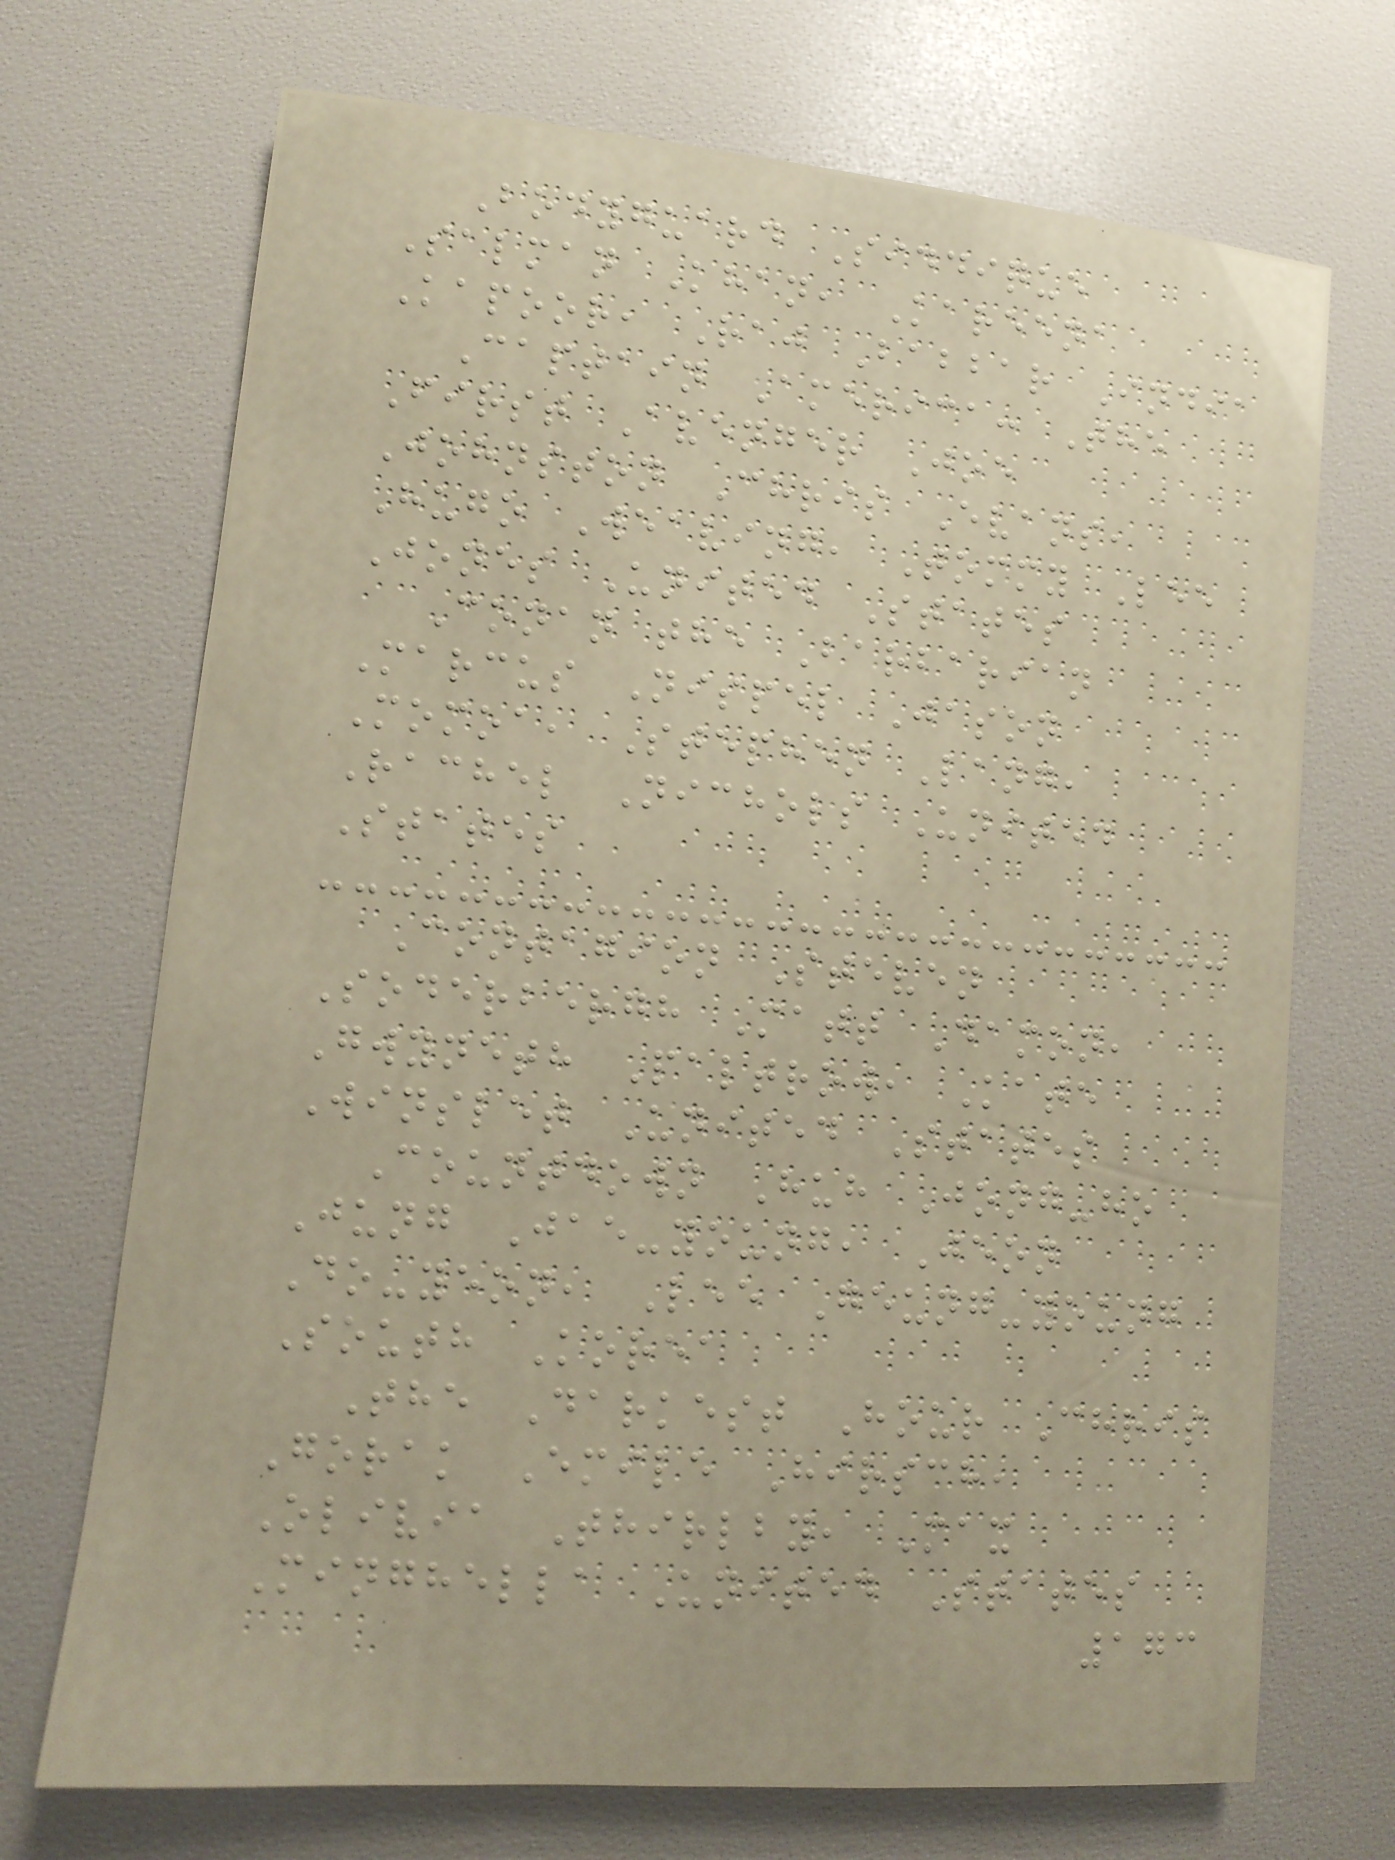Bodyguard Siddique
Salman Khan, Kareena
Kapoor, Raj Babbar India
Captain America: The
First Avenger Joe
Johnston Chris Evans,
Hugo Weaving, Tommy Lee
Jones United States
Conan the Barbarian
Marcus Nispel Jason
Momoa, Stephen Lang,
Rachel Nichols United
States
Contagion Steven
Soderbergh Matt Damon,
Gwyneth Paltrow, Kate
Winslet United States
Countdown Huh Jong-ho
Jung Jae-young, Jeon
Do-yeon, Lee Geung-young
South Korea
The Darkest Hour Chris
Gorak Emile Hirsch,
Olivia Thirlby, Max
Minghella United States
173
